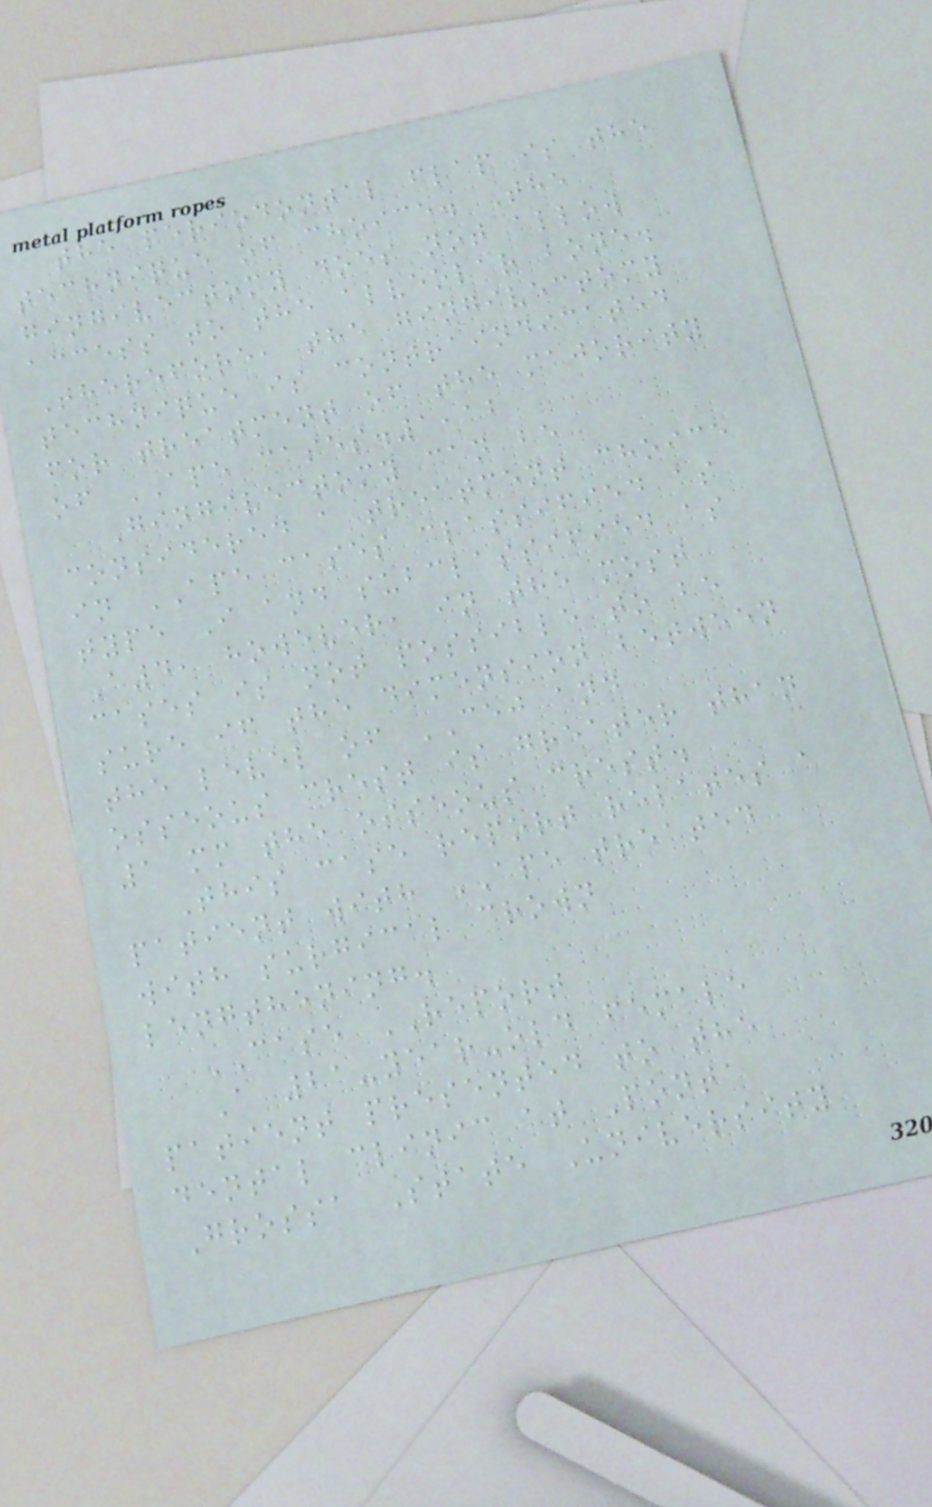the periodontal flap is the
technique of choice. The
gingivectomy does not allow
access to the alveolar bone.
Therefore, the gingivectomy
technique is contraindicated
for treatment of the majority
of APE cases.1,12
Gingivectomy can be
considered a treatment choice
in APE cases classified as
type I and subclassified as
A4, however, in the most
cases is not possible to be
sure if the dimension between
the level of CEJ and
osseous crest is greater than
1 mm the osseous crest.
This case report relates a
patient with APE treated
with surgical crown
lengthening.
CASE REPORT
A 21-year-old female
patient presented to the
dental clinic at Ponta
Grossa State University
